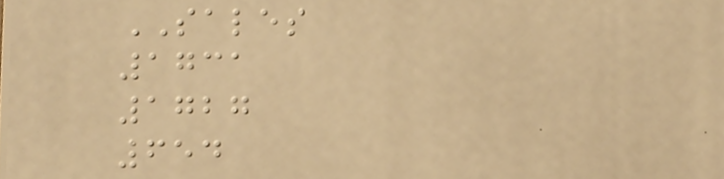SALES
1731
1727
654
